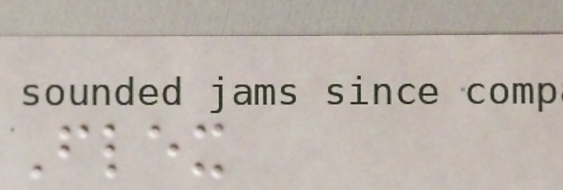Flex
